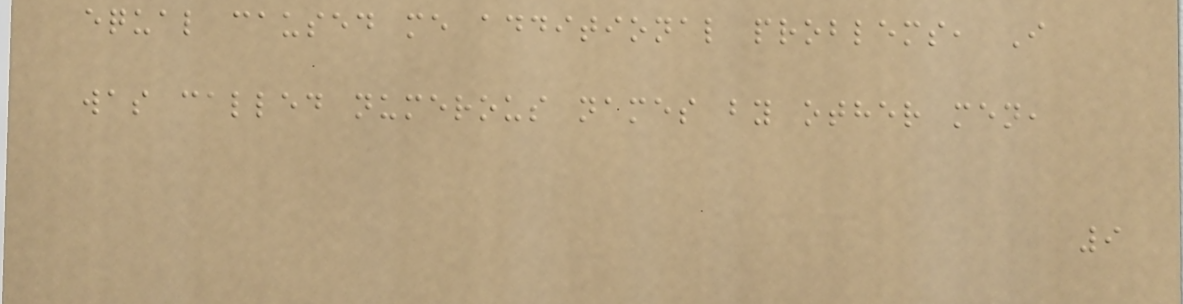equal caused me additional problems, I
was called numerous names by other men,
9
